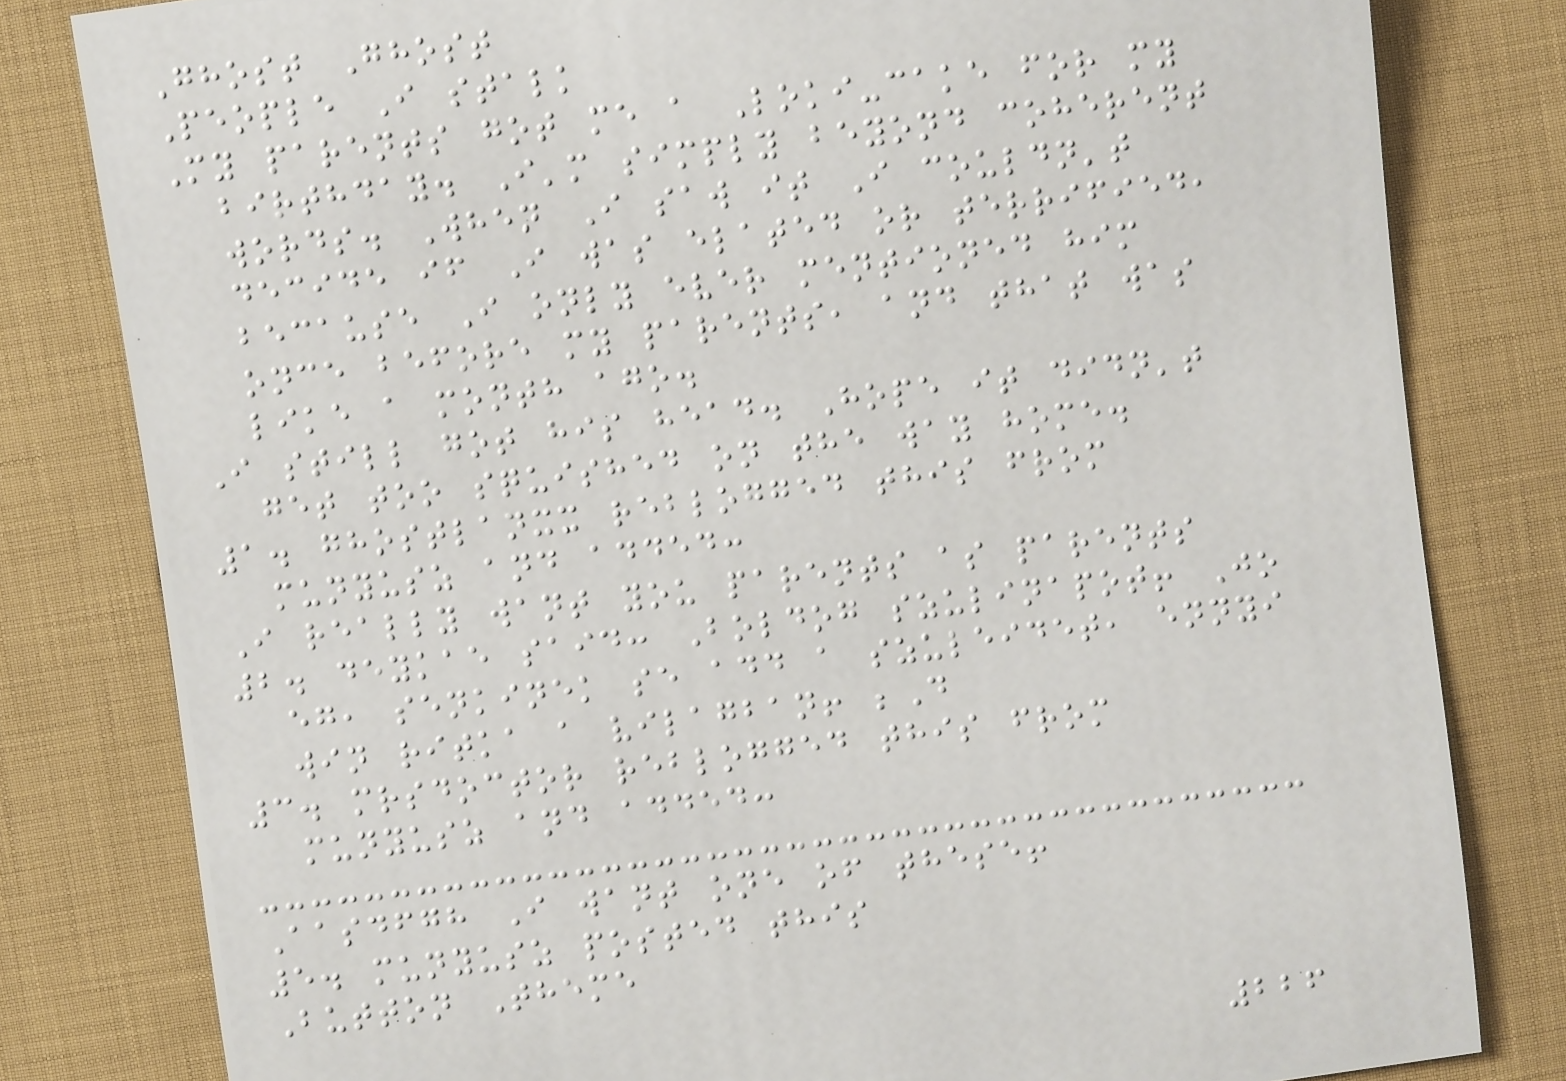Ghost Ghost
People I stalk
My parents got me a Loki-cake for my
birthday. I'm simply beyond coherent
words. When I saw it I couldn't
decide if I was elated or terrified,
because I only ever mentioned him
once before my parents, and that was
like a month ago.
I still got his head. Hope it didn't
get too squished on the way home.
1. ghostlanxx reblogged this from
munyusz and added:
I really want you parents as parents
2. deykae said: Boldog szulinapot! Jo
eg, senkinek se add a szuleidet, ennyi
win ritka a vilagban! ;D
3. mrsdoctor reblogged this from
munyusz and added:
Aasdfgh I want one of these!
5. munyusz posted this
Button Theme
226
